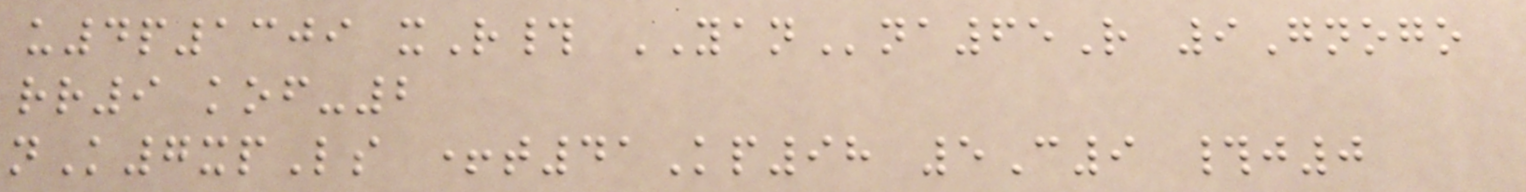u4p1309 xR# YANna65R 9Gnogo
rr9 kof-2
nK7xpLs +t41Kp98 5C9 #j0
